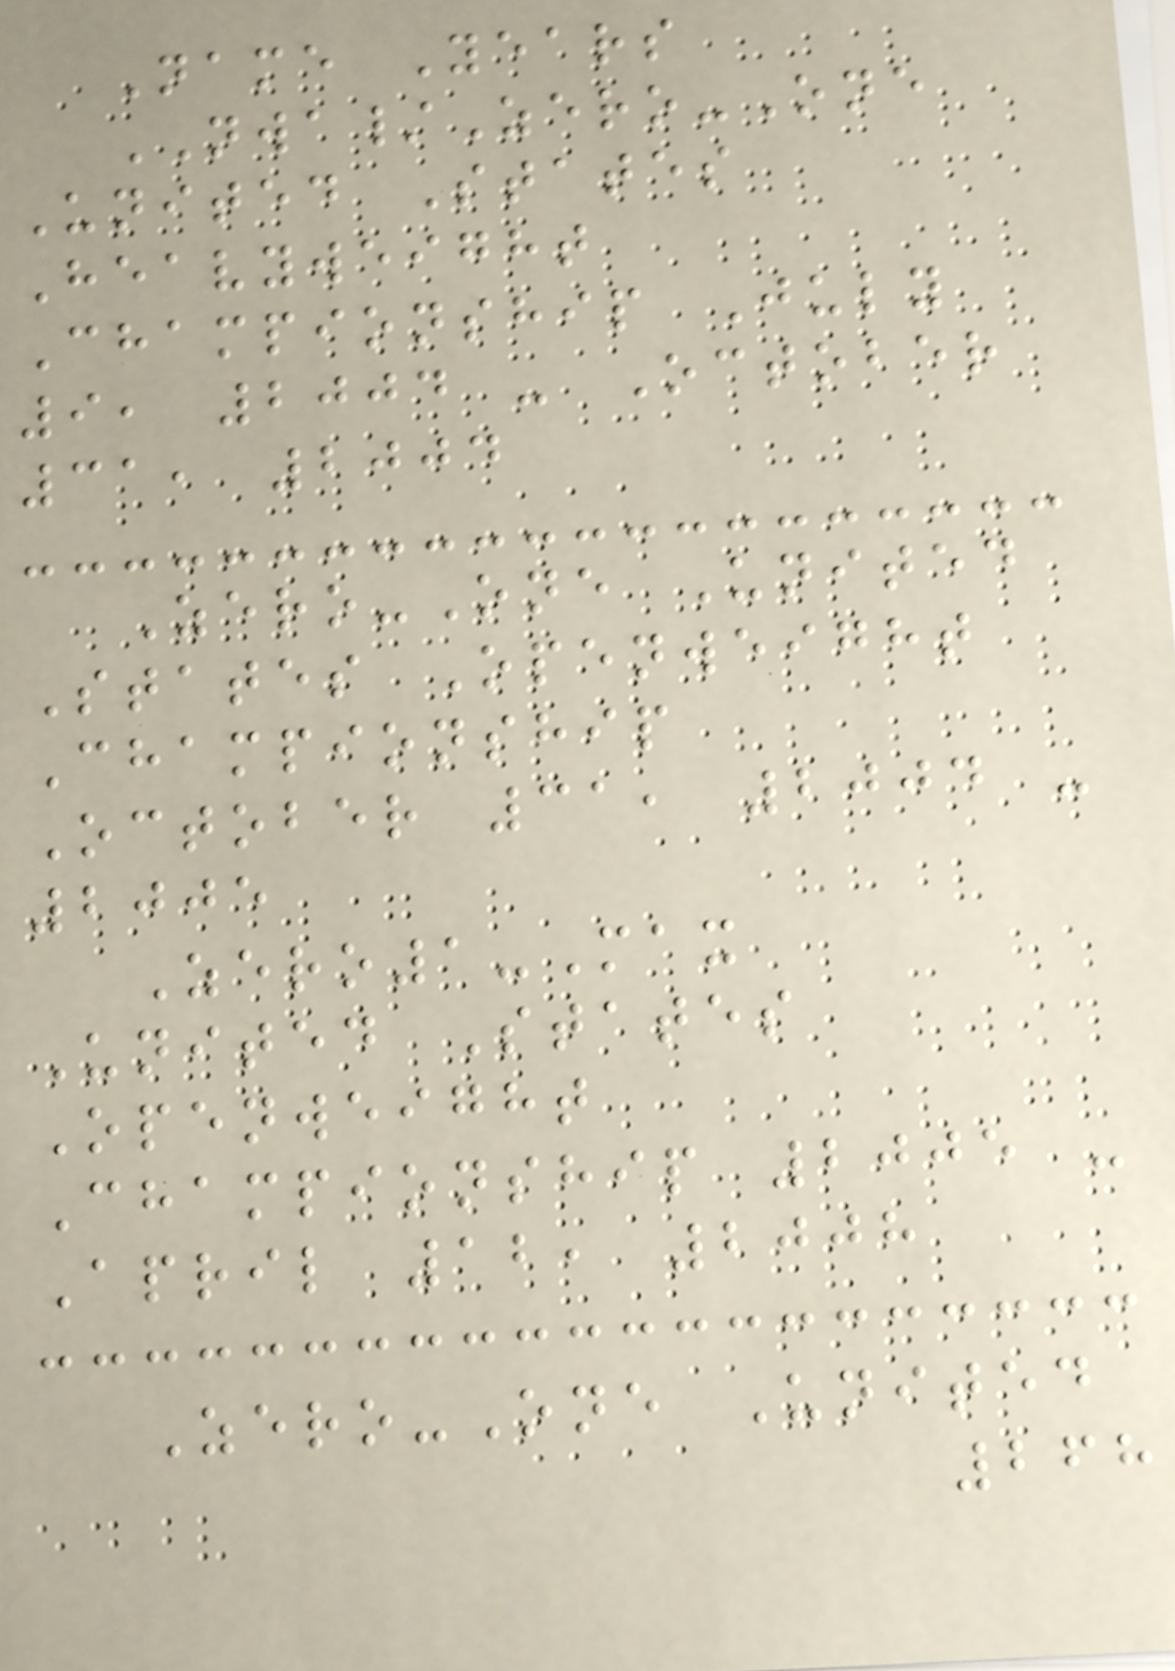Name Years
NWA/Zero-One
United States
Heavyweight
Championship July
9, 2004 - October
31, 2004
Zero-One United
States Openweight
Championship
October 31, 2004 -
2005
Zero1-Max
United States
Openweight
Championship 2005 -
April 12, 2008
Zero-One United
268
